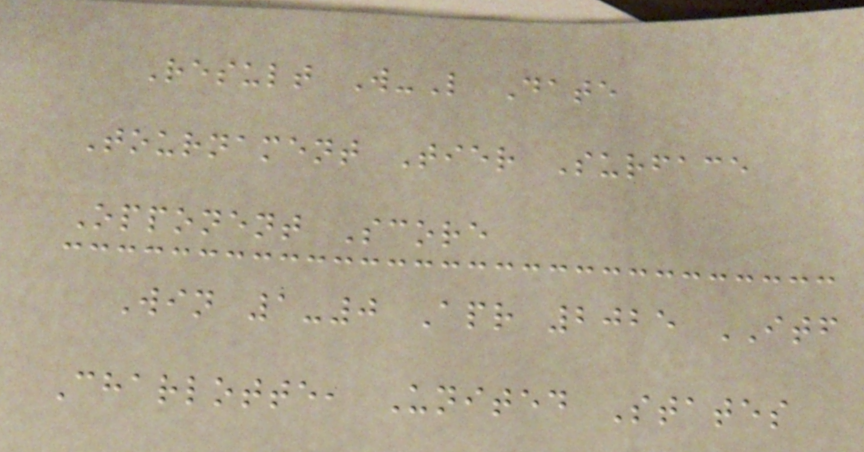Result W-L Date
Tournament Tier Surface
Opponent Score
Win 1-0 Apr 2025 ITF
Charlotte, United States
